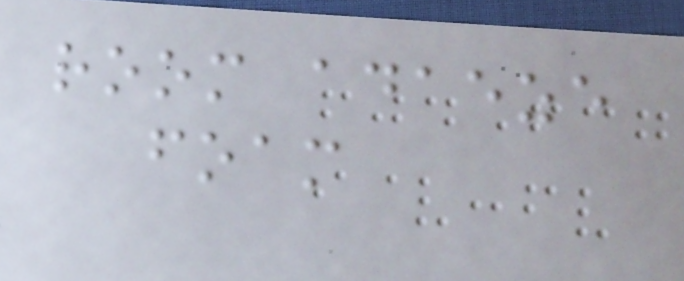room adaeze
foam
